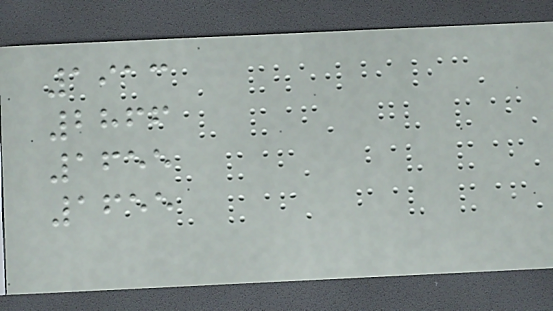1913
2866
1655
1655
